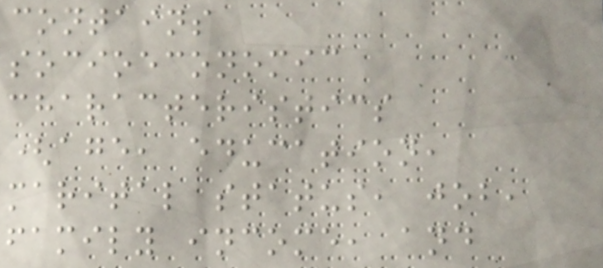contains
socioeconomic
characteristics
(age, education,
marital status, job,
family income, and
